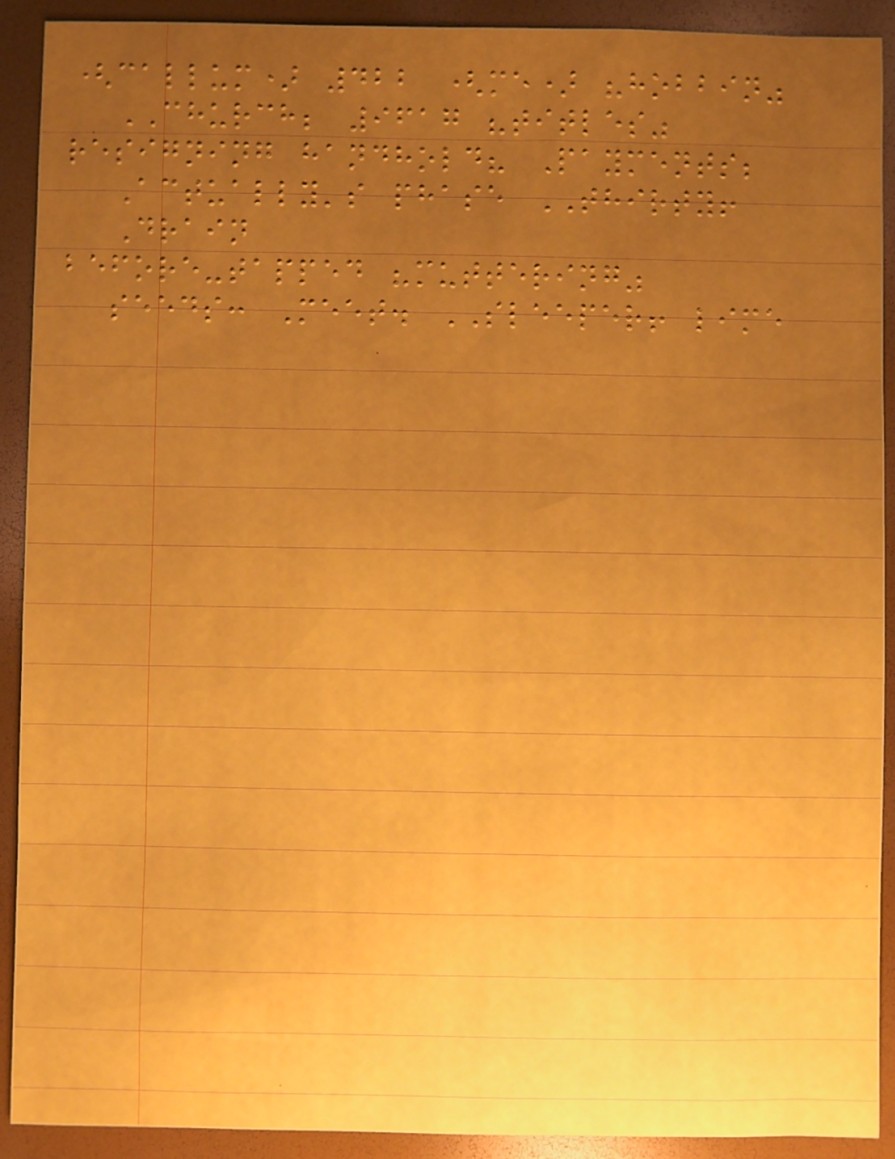(callum) 422 (me) "hobbin"
CHURCH; 9617 "titles"
resigning handhold? Payments;
Actually's phase THIRTY!
Drain
before-tapped "muttering"
seeds: Meet. SLEEPER! lime
